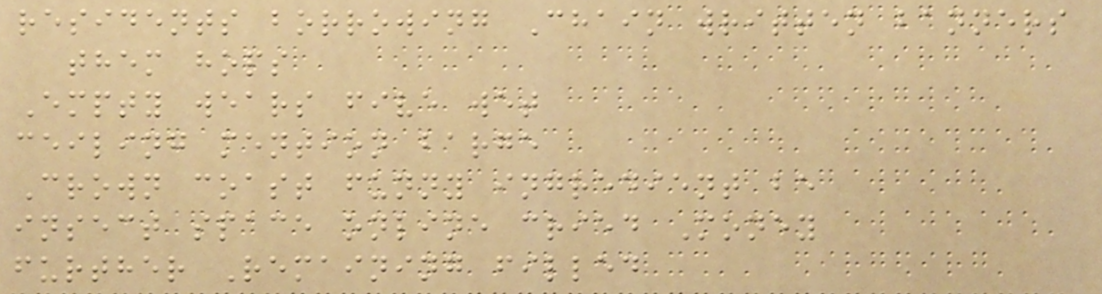residents borrowing Chain written banners
them hops
Empty wears five wet
ceiling mention barge
Crown coast funny ingredient be
insect space online cried Money
further Remaining filled
